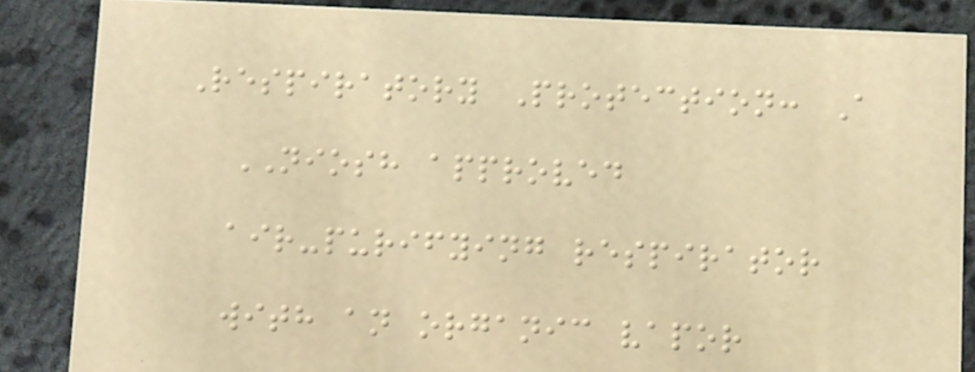Respiratory Protection: A
NIOSH approved
air-purifying respirator
with an organic vapor
